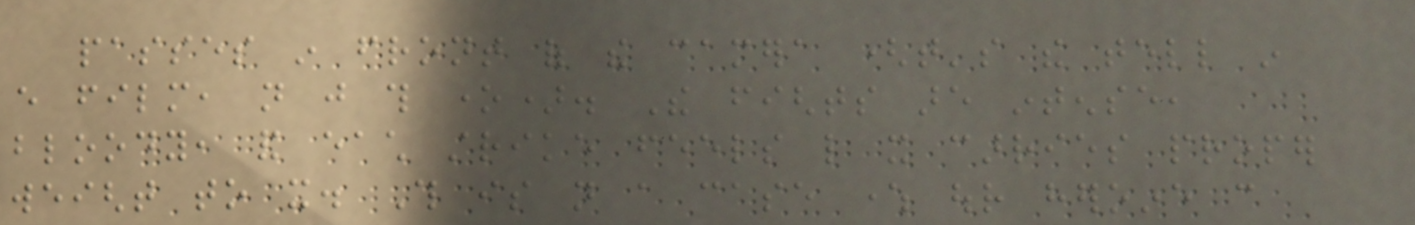passes in front of the camera (that's the tell in
every film, not just this one). The fights are intense,
bloody, and each strike feels like it carries proper
weight to it. This is not a case where our heroine can
